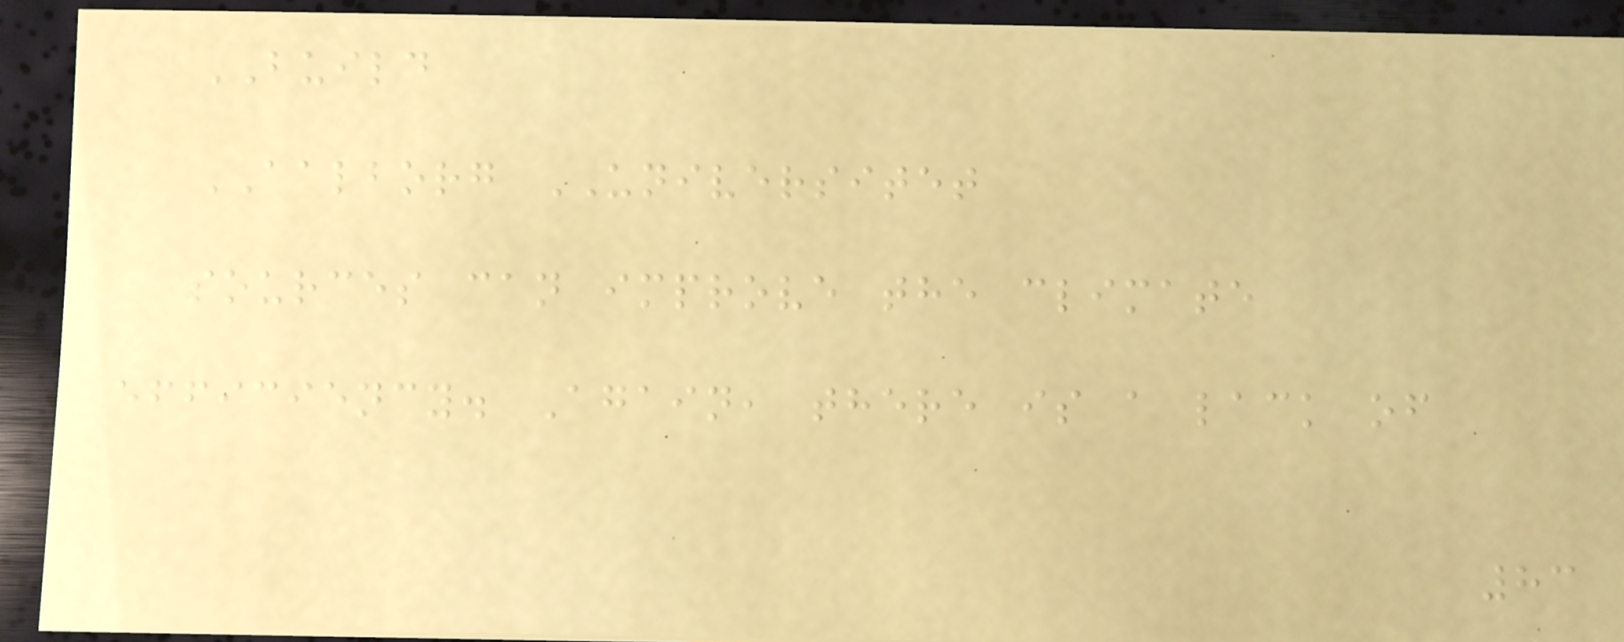BUILD
AALBORG UNIVERSITET
sources can improve the climate
efficiency. Again, there is a lack of
83
